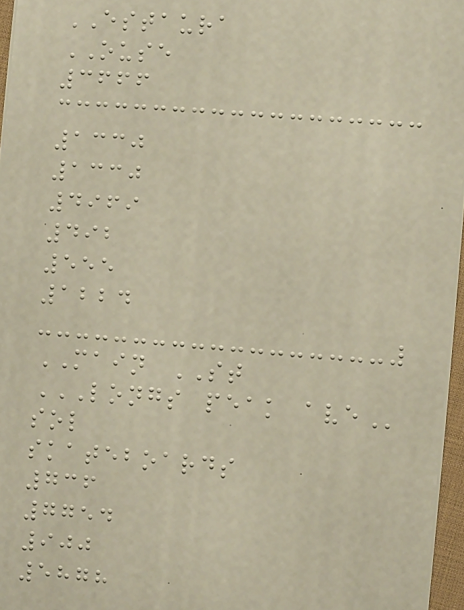ESTAURA
OUSE
3666
1330
1330
4969
492
555
1224
MAIN ST
LONGS PEAK AVE
sol
skateboards
736
7754
900
5878
